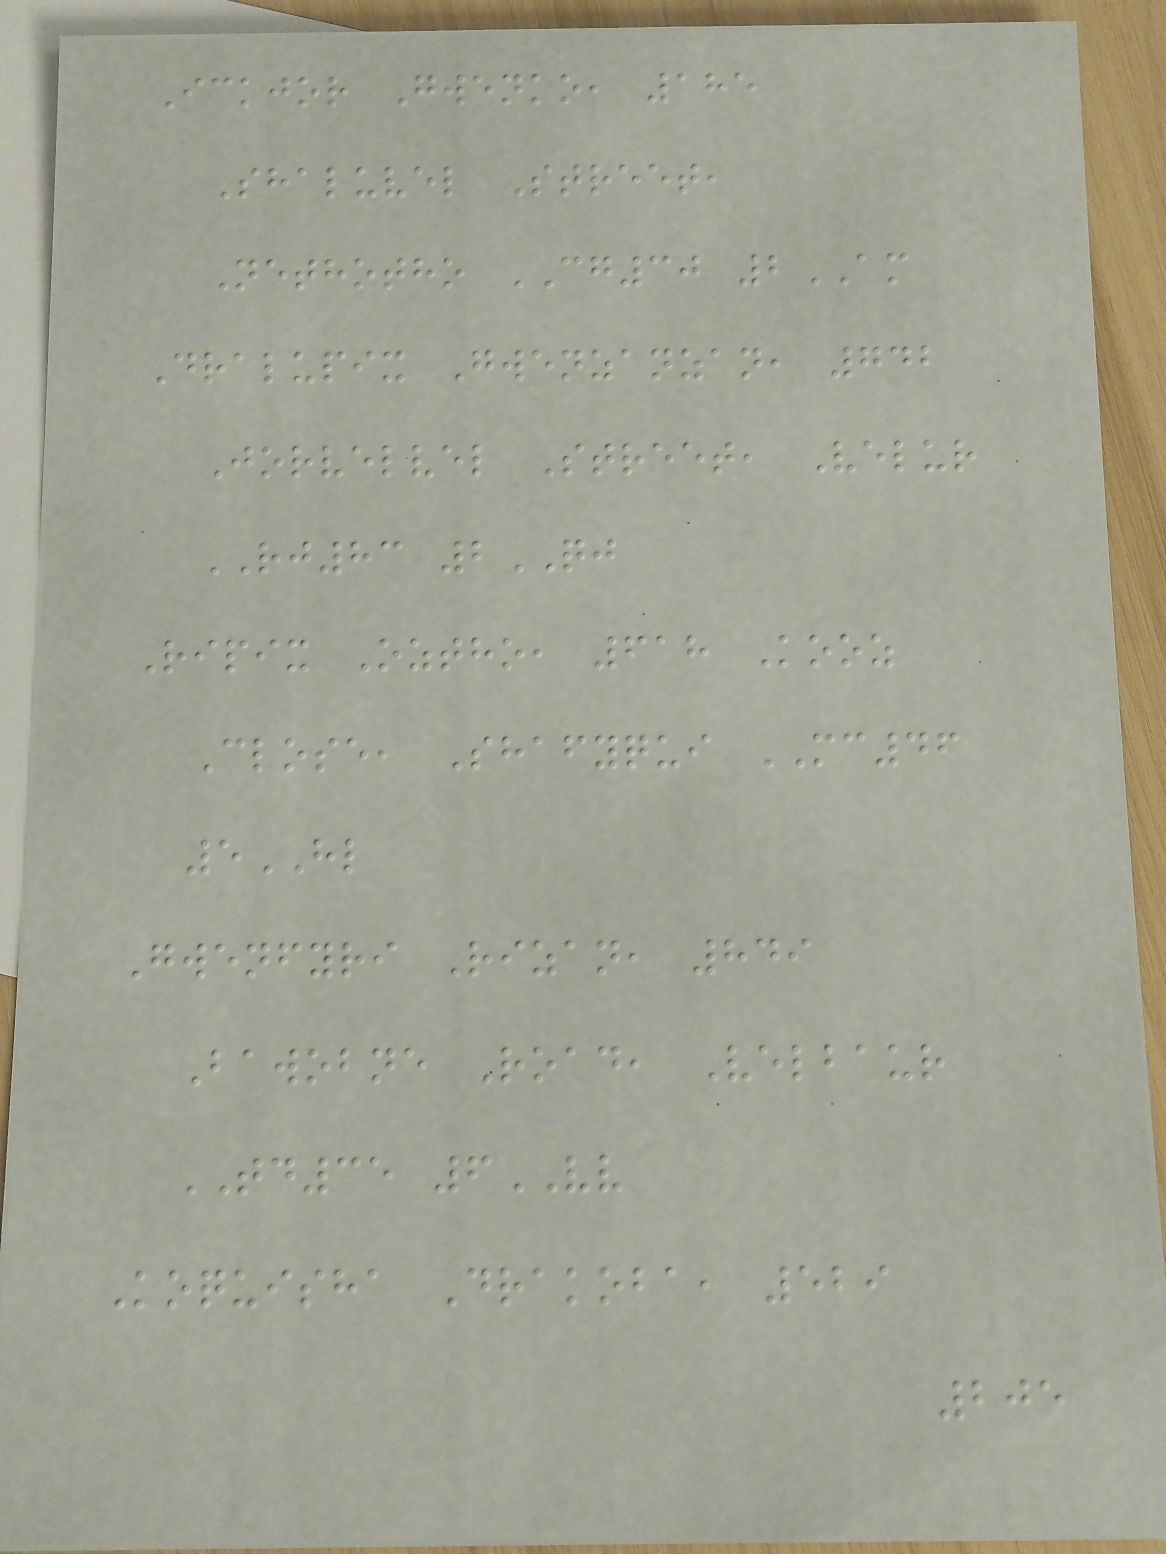Ickjor Gwenko, 185
Shaluvel Street,
Nethotho CG30 2AM
Dralupix Gwenzanzan, 742
Jorvelvel Street, Velur
RJ83 2QJ
Ripix Oztho, 618 Kooz
Close, Shafyqui MC46
5HL
Gwenfyri Rizan, 849
Bawobne Road, Velbaur
TD35 6VV
Koquisha Drakoba, 529
205
